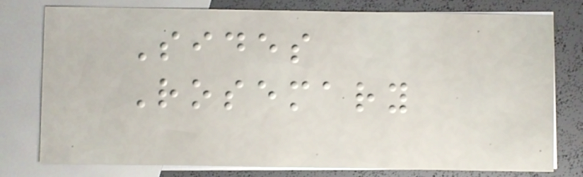Sides
Rosemary
